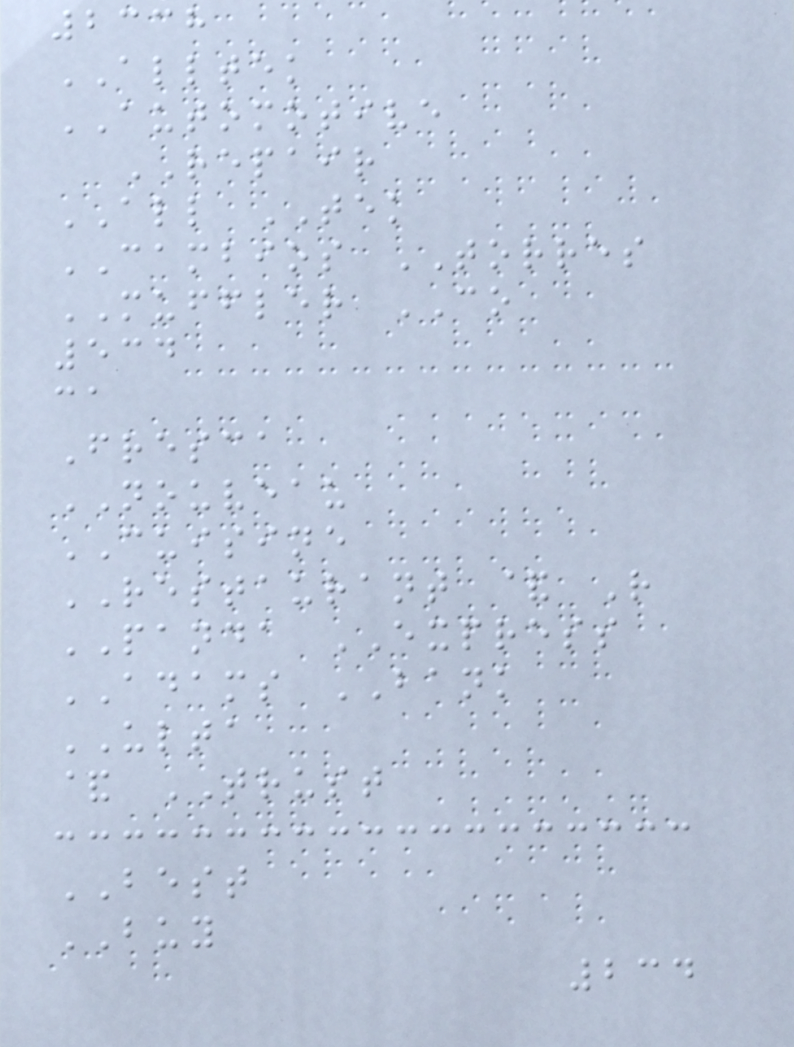2338
ALLTEK
AUTOMOTIVE
REPAIR
ALL TEK
CAMBIOS TORRES
MUFFLER CO
534
ca
Fresca
NOUVEAU
CUISINE
RESTAURANT & R
PANDA EXPRESS
ADAMS BANK
ULTA
& TRUST
BEST
BUY
234
